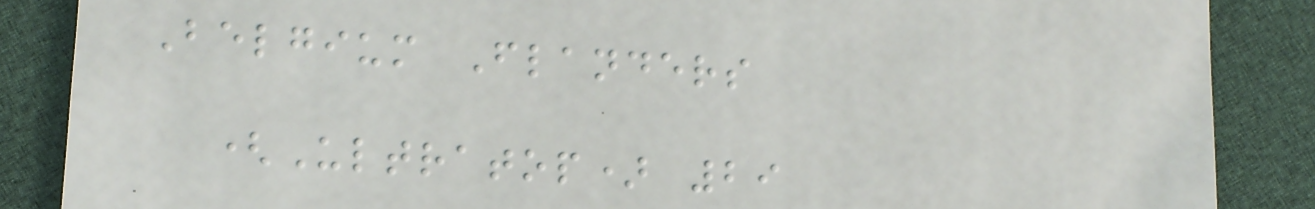Belgium Flanders
(Ultratop) 29
